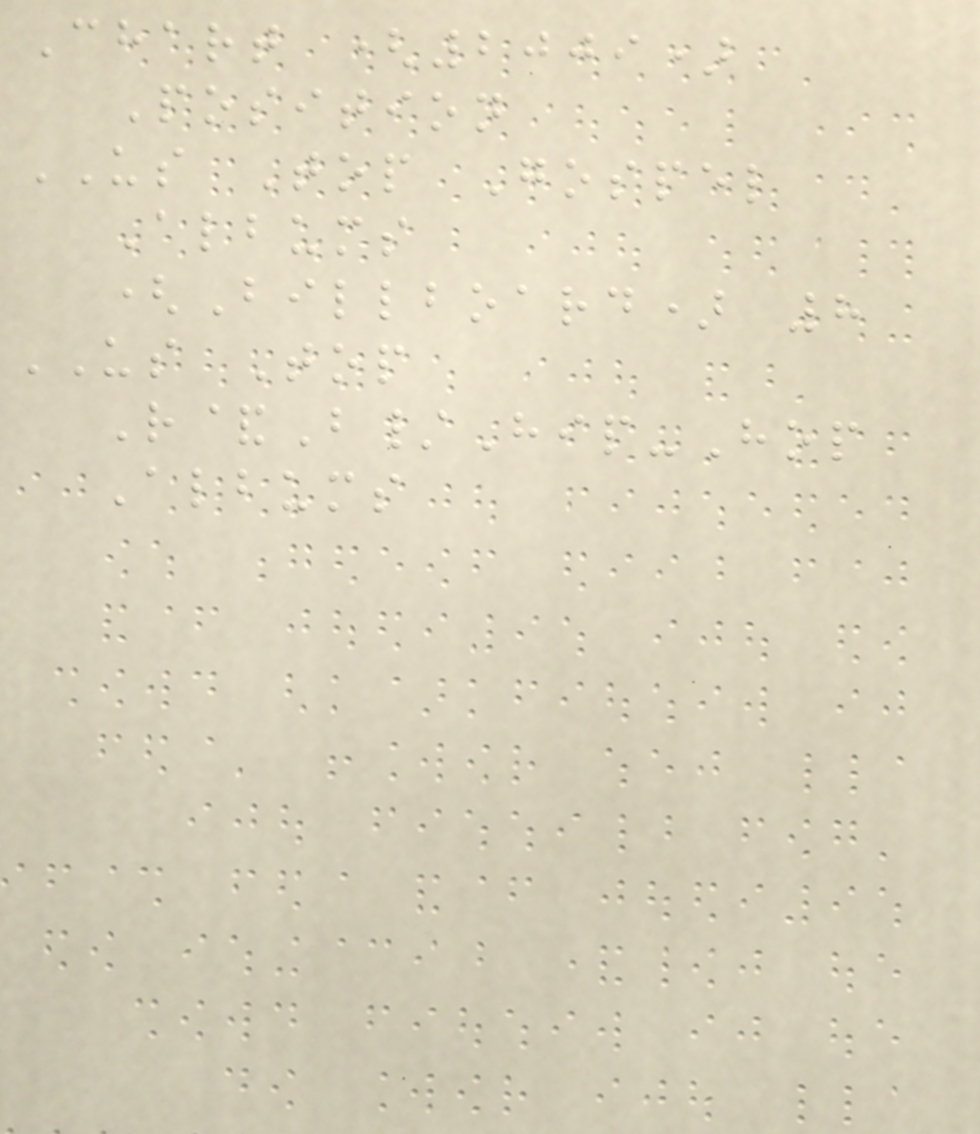Chart (2009)
Position
US Top Gospel
Albums
(Billboard) 8
US Top
R&B/Hip-Hop
Albums
